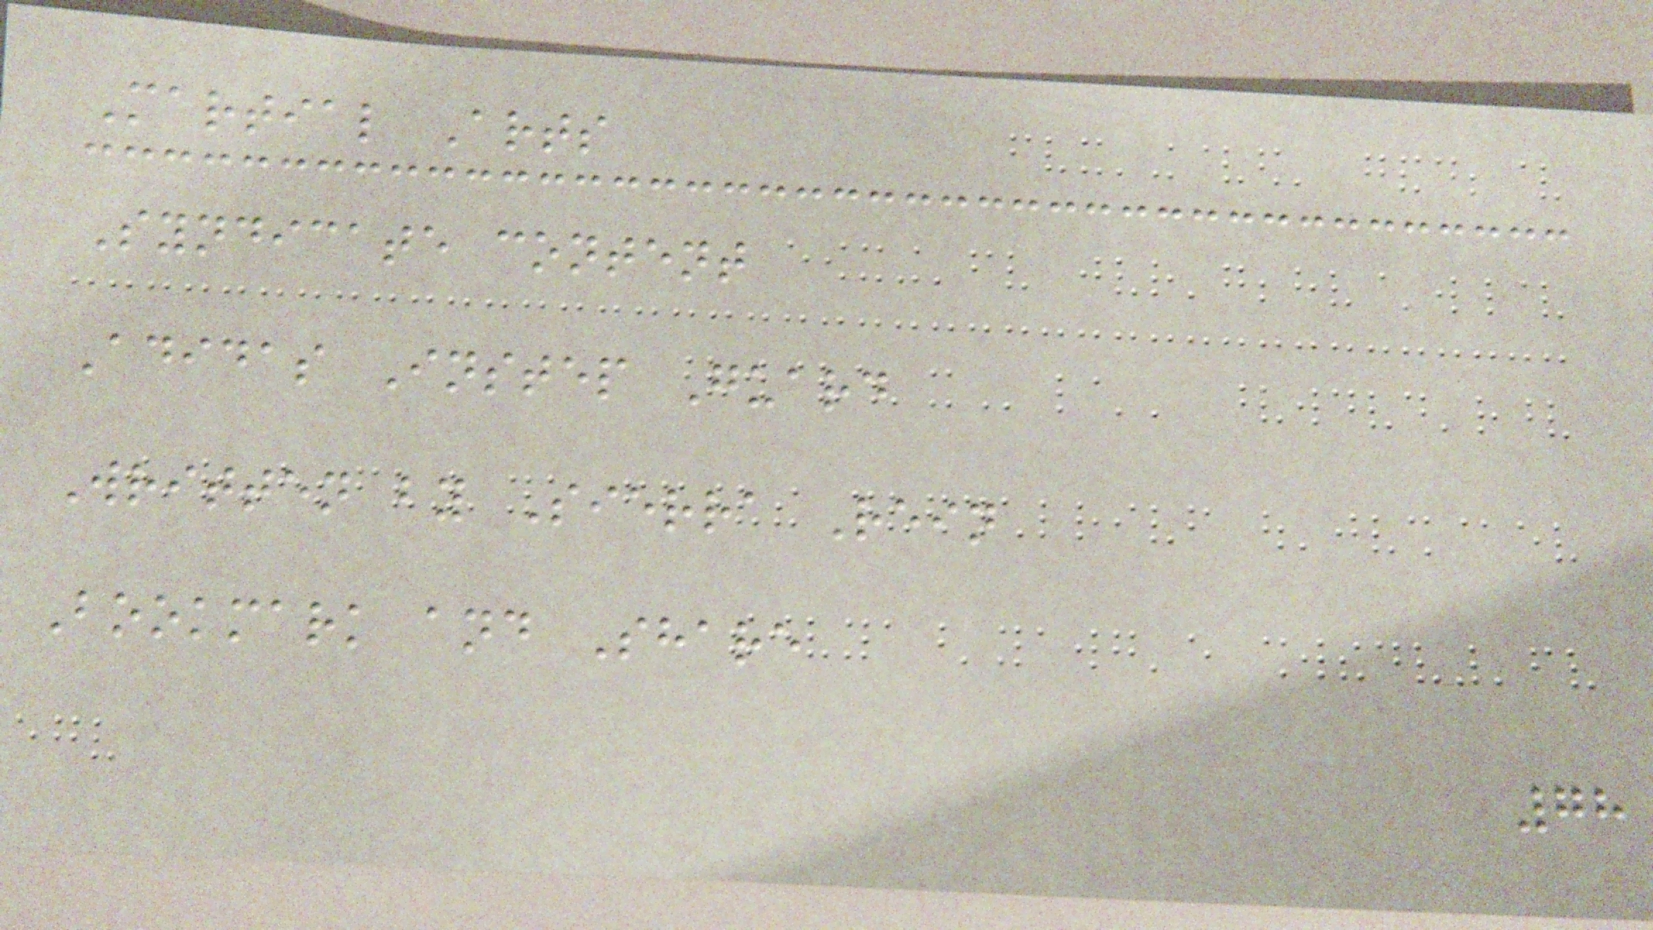Martial Arts
Syndicate content
Adidas Instep Guard
Written by Sierra Rein
Bookmark and Share
78
